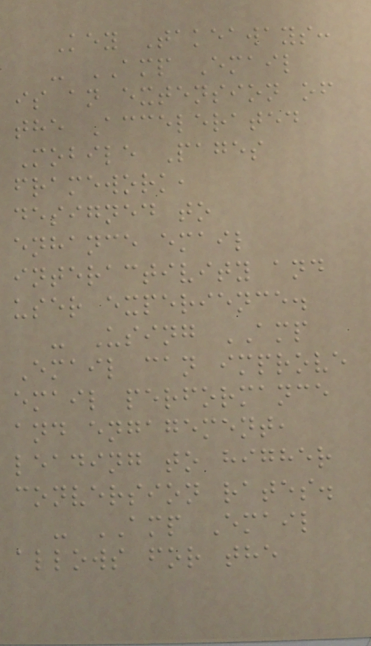Key Takeaways:
- AMP Email
is an extension of
the Accelerated
Mobile Pages
framework,
designed to
enhance email
interactivity and
user experience.
- Using AMP
Email can improve
email performance
and engagement,
leading to higher
conversion rates.
- AMP Email
allows for the
